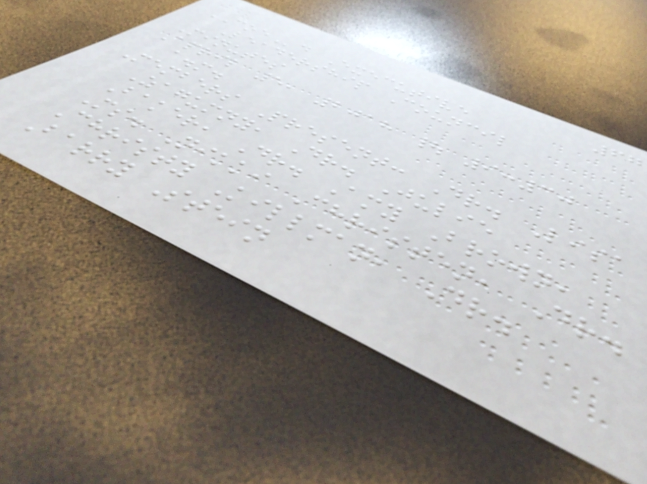67
COEd Executive
Leadership Council
Minutes
April 5, 2018 | 9:30
a.m.
Members Present: Dr. Lisa
Zagumny, Dr. Julie
Baker, Dr. Amy Brown,
Ms. Nikki Christen, Dr.
Christy Killman, Dr.
Barry Stein
